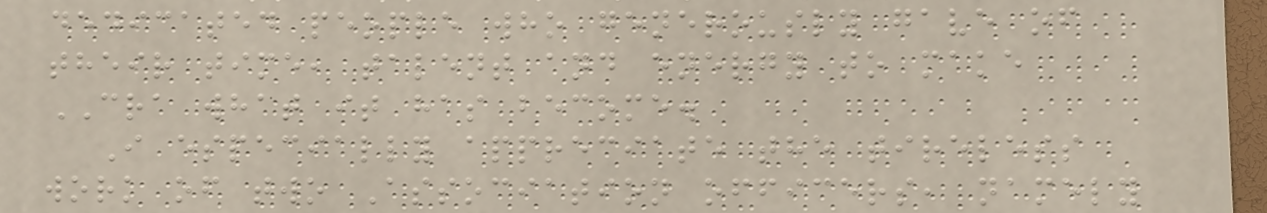dedicated people who generously gave of
their time, talent and energy to make
CRA what it has become.
I especially appreciate the tireless
work of two Association officers, namely
